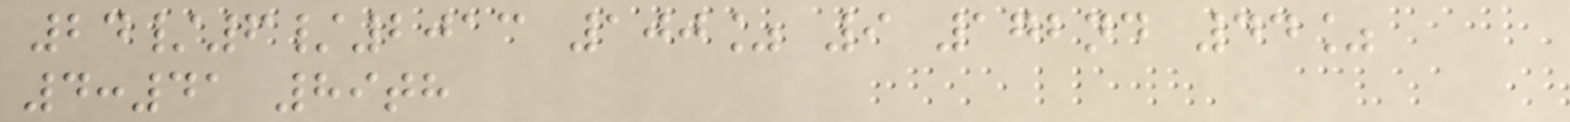24/6/2013 100% 9 172nd 44%
4:41 89th
